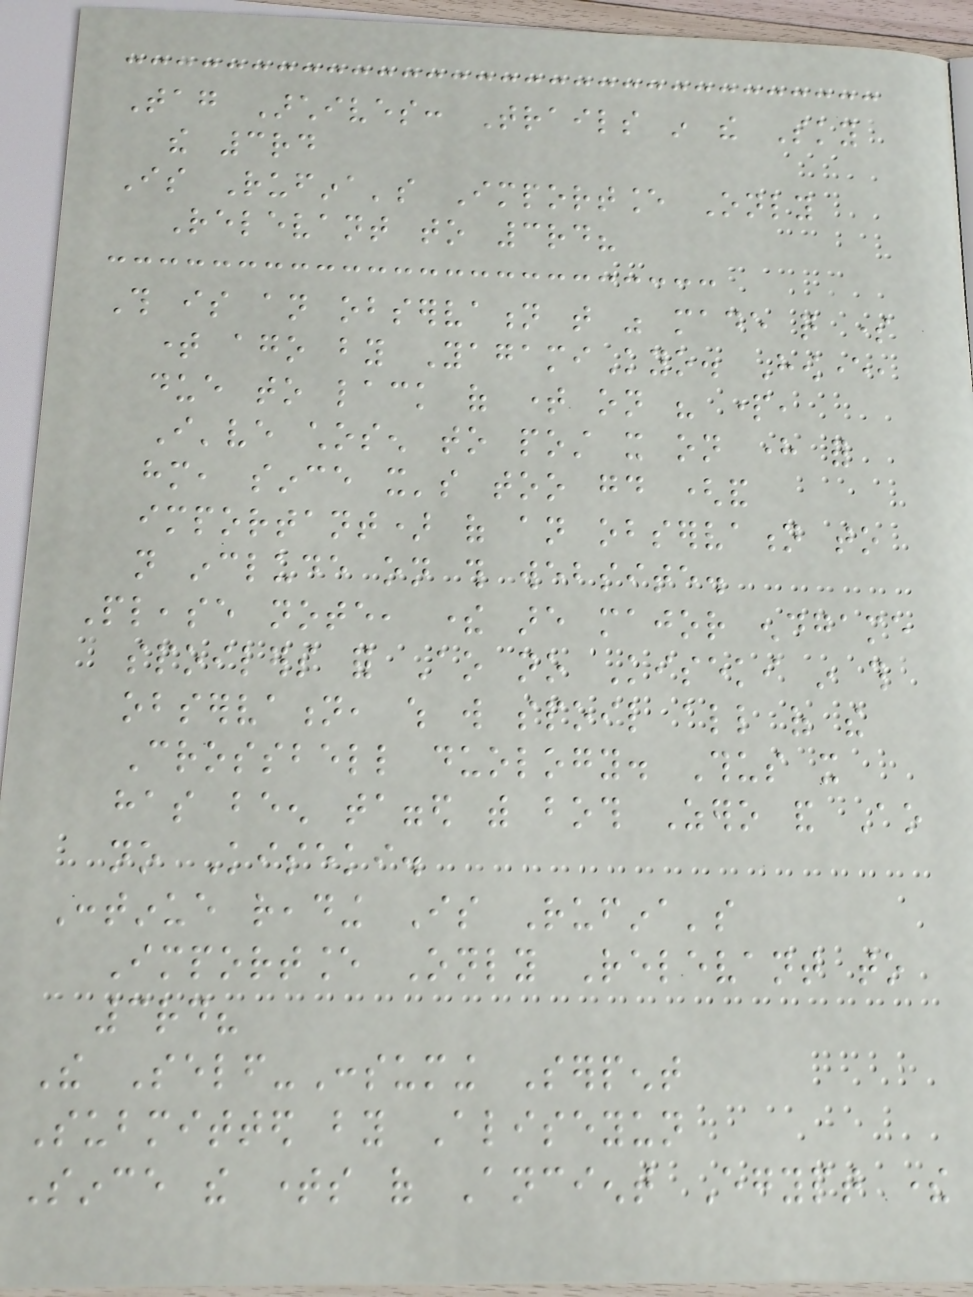Tag Archives: Trails in the Sky
the 3rd
Is Rufina's Importance Only
Relevant to 3rd?
This is an observation that was made quite some
time ago by YagamiKyo. However,
due to lack of time on his part,
I've chosen to post it on here for
him, since it's too good (and
important) of an observation to
not include on this website.
Please note, there are major endgame
spoilers for Ao no Kiseki in this
observation, which will spoil all of the
Crossbell duology. Thus it
has been tagged with both Zero and Ao
no Kiseki.
Continue reading Is Rufina's
Importance Only Relevant to
3rd?
The Self-Consuming Serpent
Submitted by Aliseyun
Since the times of Ancient Egypt there
